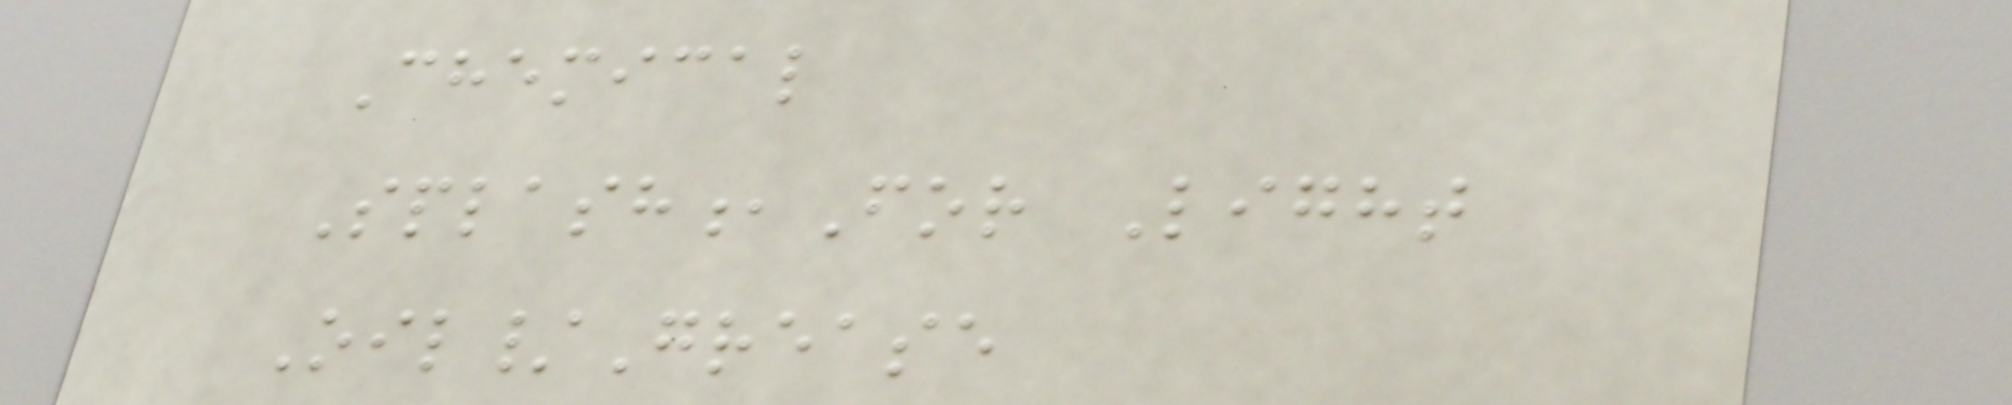Chemical
Splash,For Light
Oil/Grease
